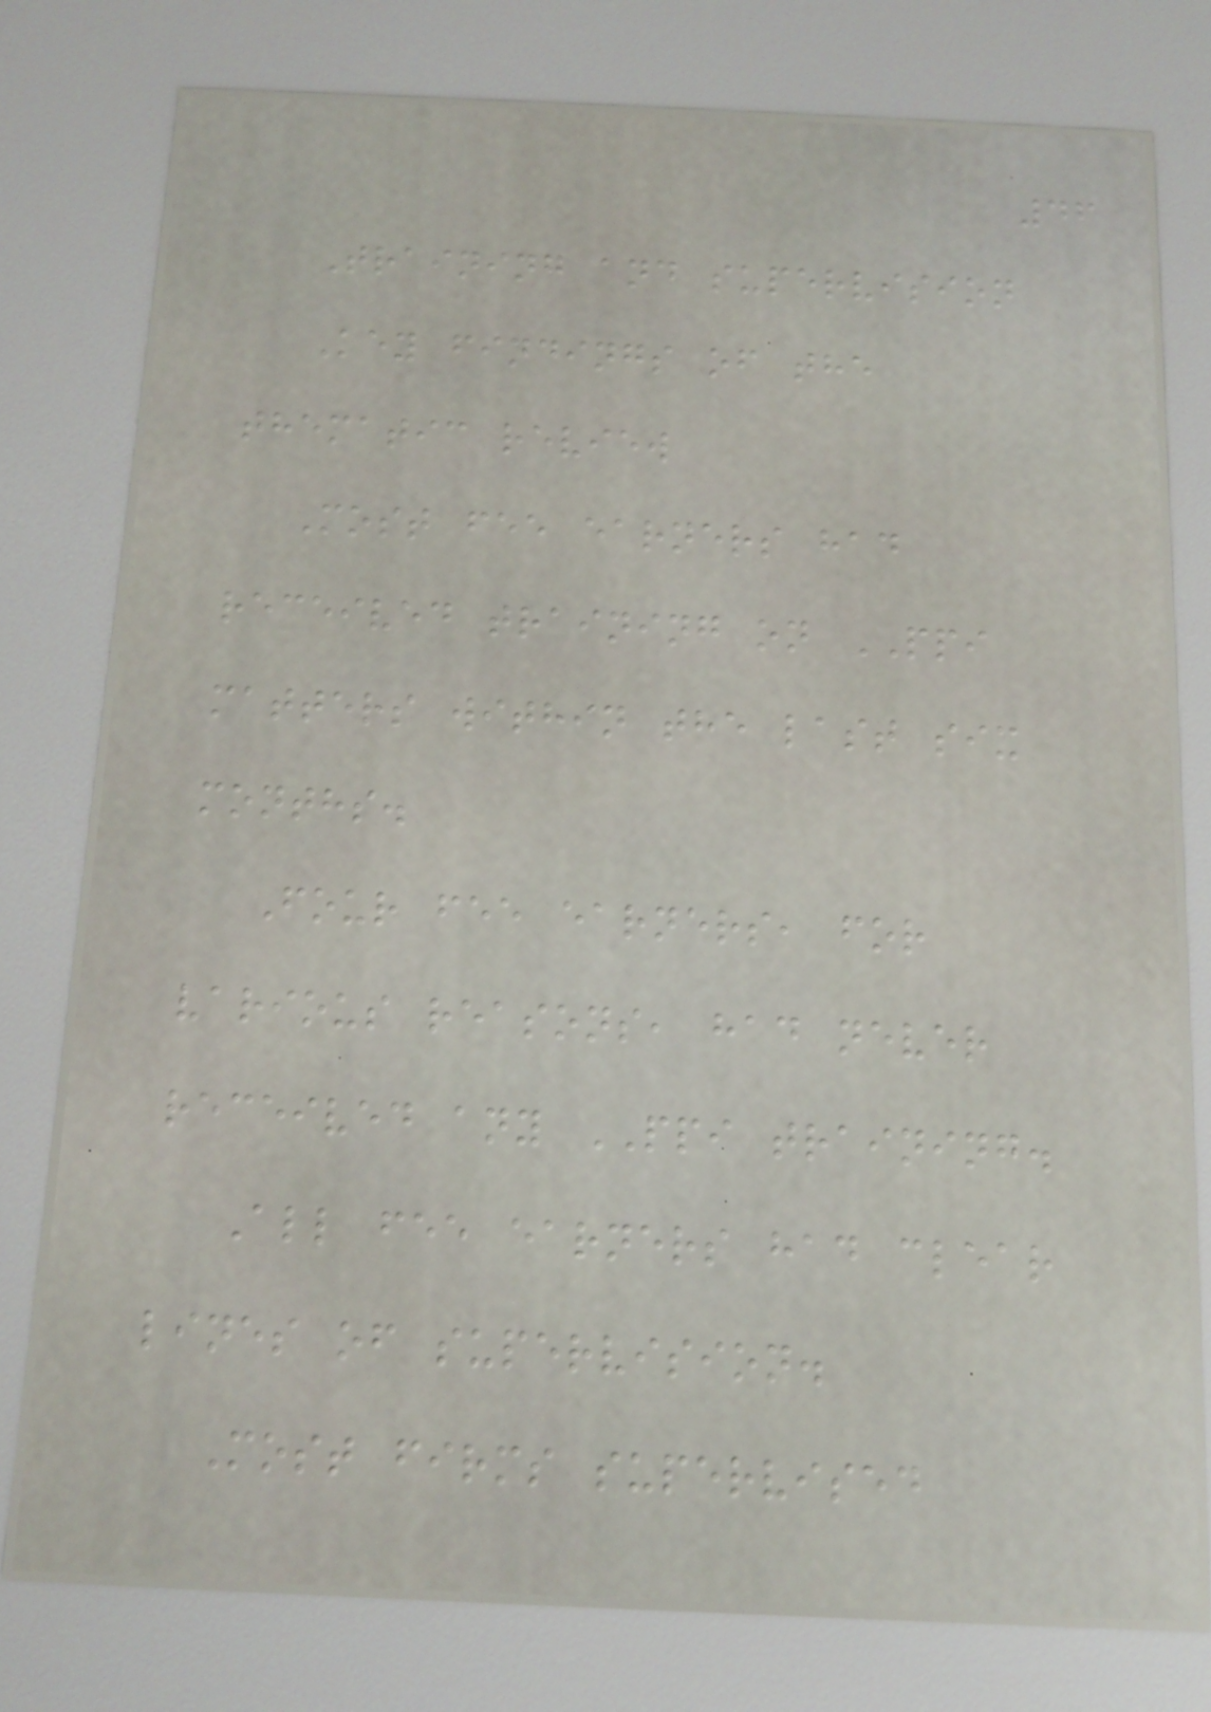46
Training and supervision
Key findings of the
thematic review
Most fee earners had
received training on PPI
matters within the last six
months.
Four fee earners, for
various reasons, had never
received any PPI training.
All fee earners had clear
lines of supervision.
Most firms supervised
